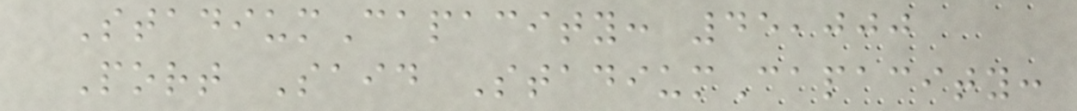StadiumCapacity: 45,000
Port Said StadiumCapacity:
